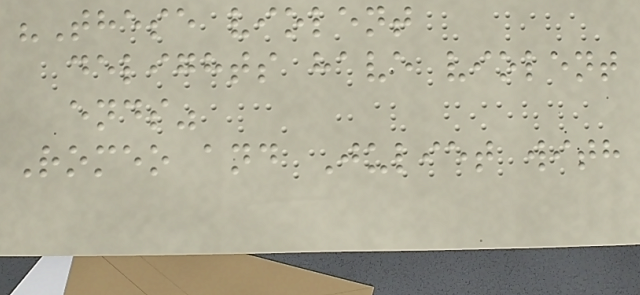"These violent
delights have violent
ends"
Romeo and Juliet with
